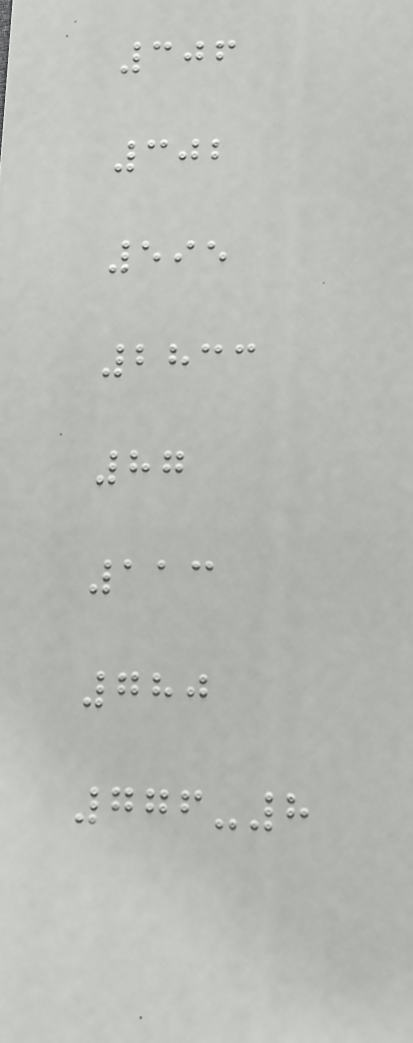306
302
595
2833
87
113
780
776-8
